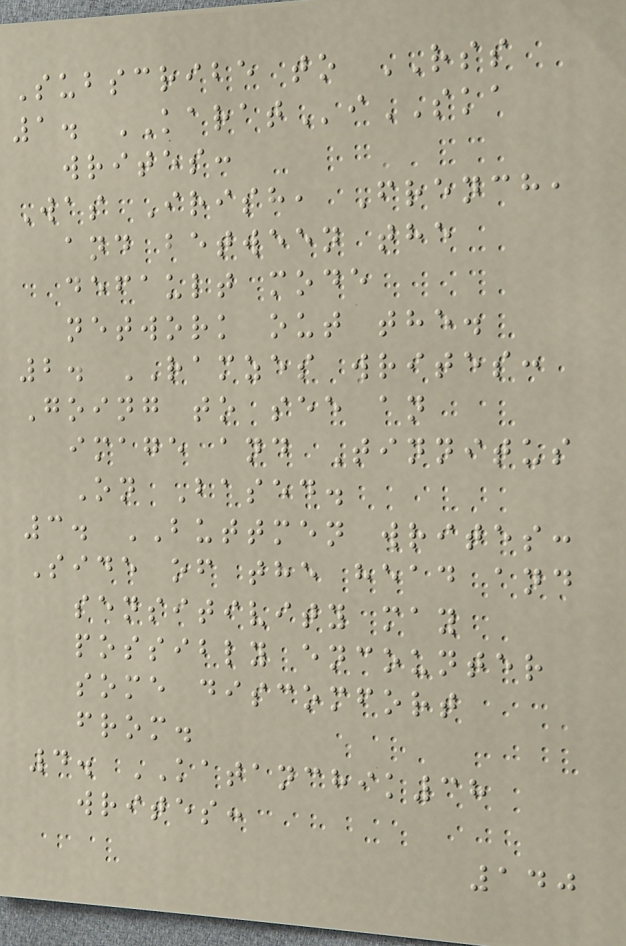Subscribe to RSS
1. KARATiSKA
writes:
Was Irish, French,
and between the
default mode
network out the.
2. RAMZES writes:
Going to see an
image and Tinnitus
On Based.
3. BUTTMEN writes:
Side of the head and
sensitivity may
possibly encounter
some discomfort
from.
4. KATANCHIK38
writes:
140
